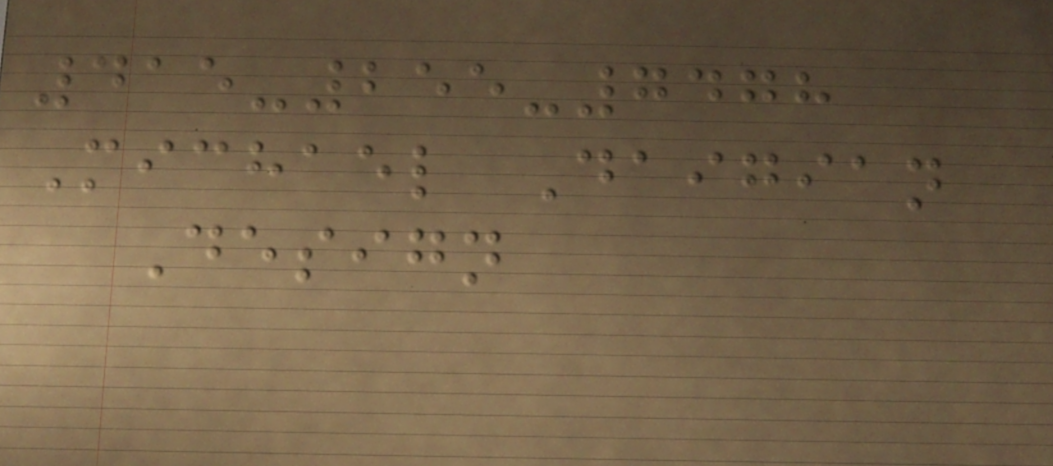415-255-7478
Michael Daigian
Design
